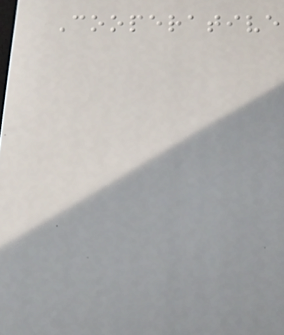Cooperative
